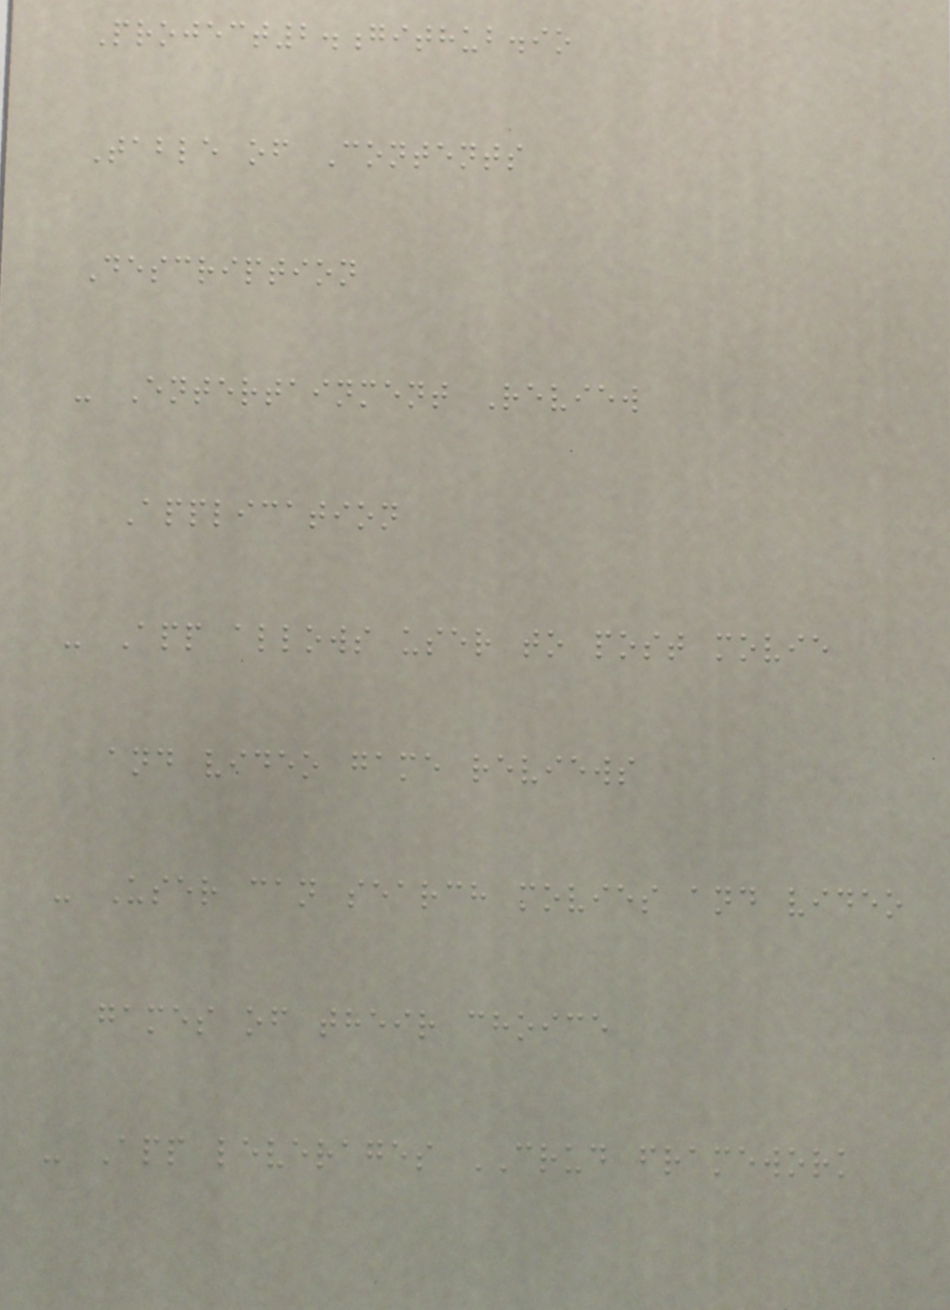Project2.github.io
Table of Contents
Description
- Entertainment Review
Application
- App allows user to post movie
and video game reviews
- User can search movies and video
games of their choice
- App leverages CRUD framework
